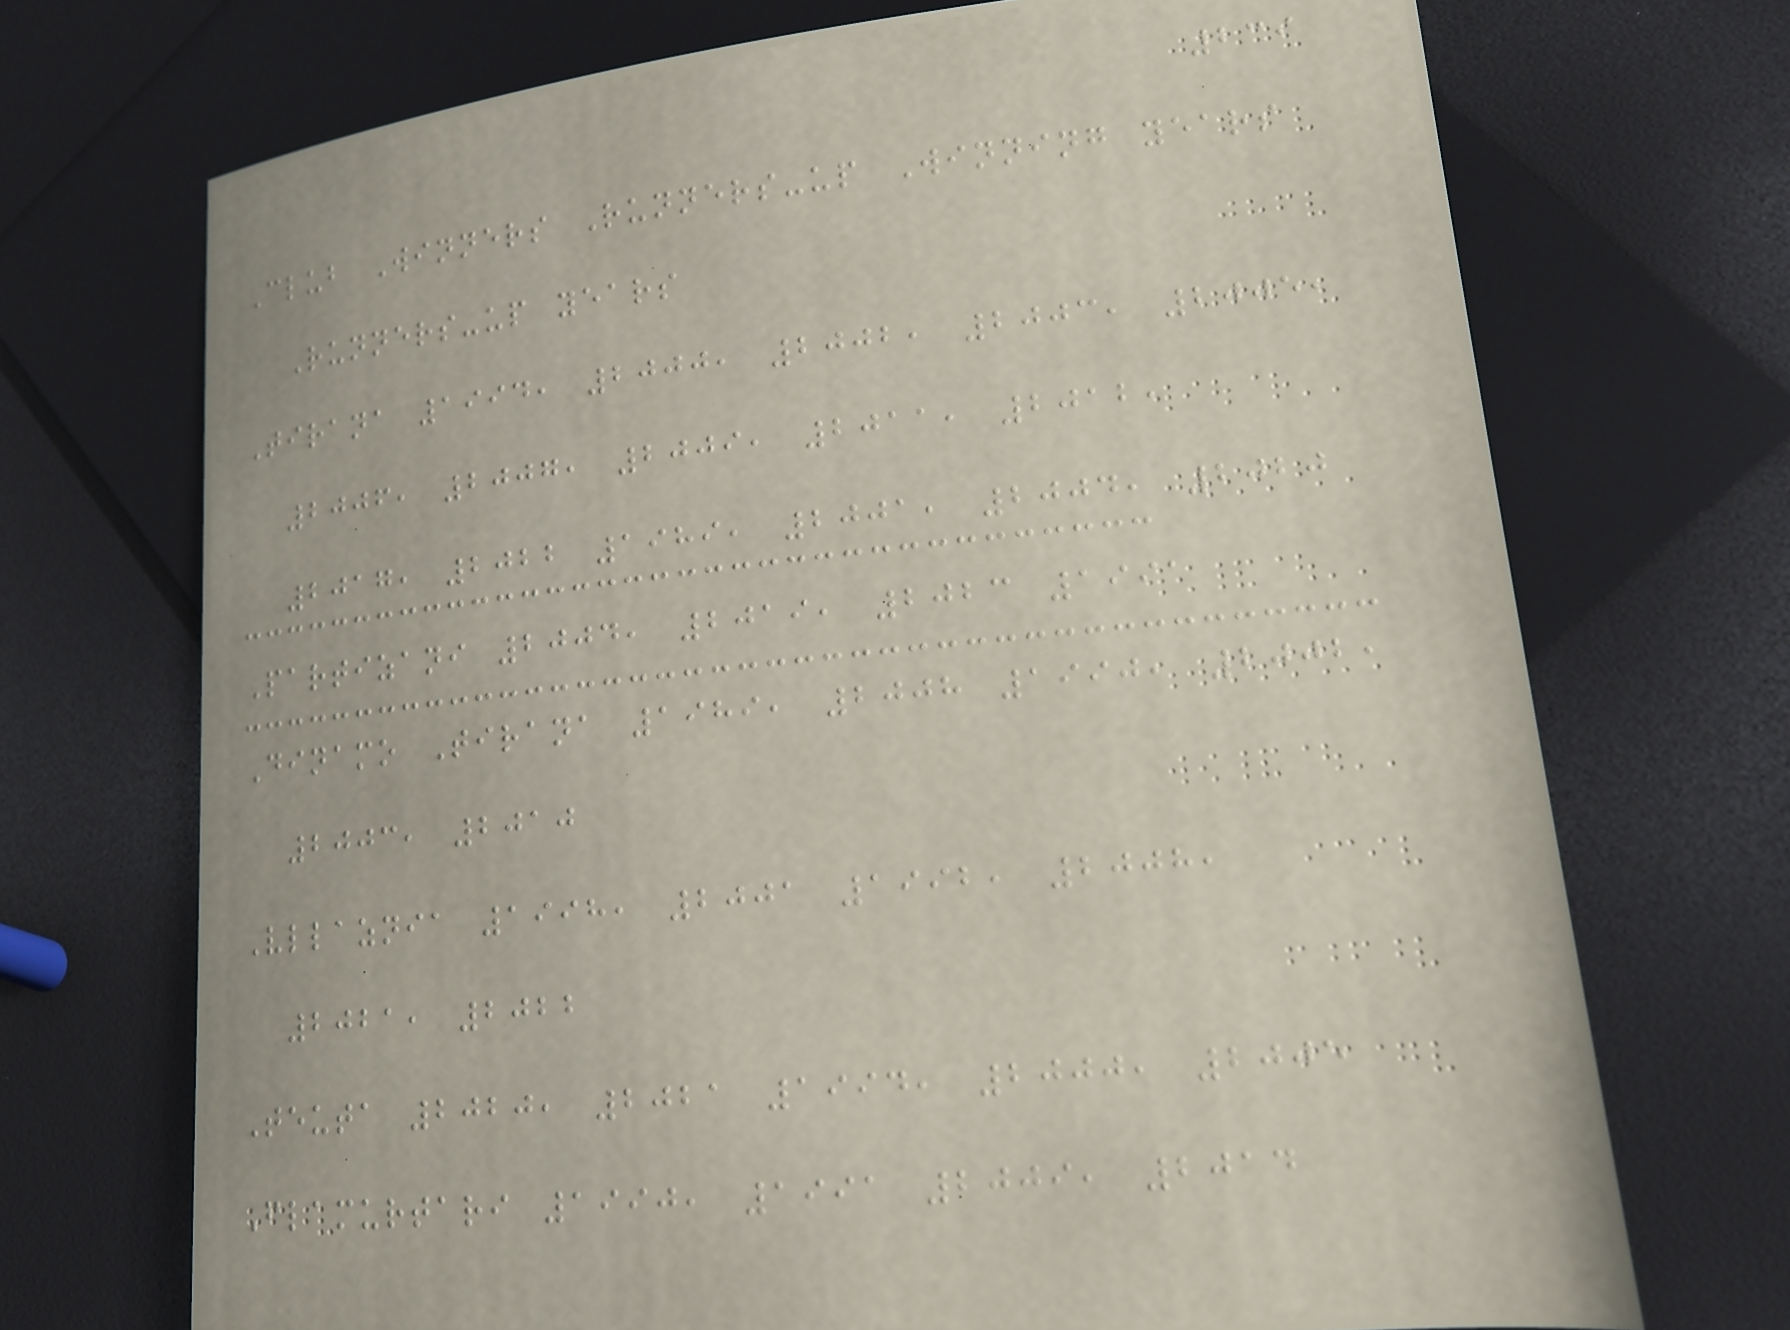239
Club Winners Runners-up Winning years
Runners-up years
Tirana 1994, 2000, 2002, 2003, 2005,
2006, 2007, 2009, 2011, 2012,
2017, 2022 1989, 2001, 2004, 2020
Partizani 2004, 2019, 2023 1991
Dinamo Tirana 1989, 2008 1990, 2002,
2003, 2010
Vllaznia 1998, 2001 1992, 2008,
2021, 2022
Teuta 2020, 2021 1994, 2000, 2005
Flamurtari 1990, 1991 2009, 2014
